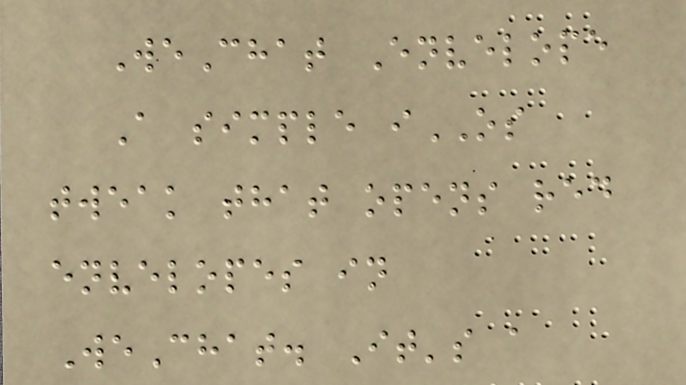WeChat Envelope
A simple iOS
tweak that opens red
envelopes in
WeChat. It's a
